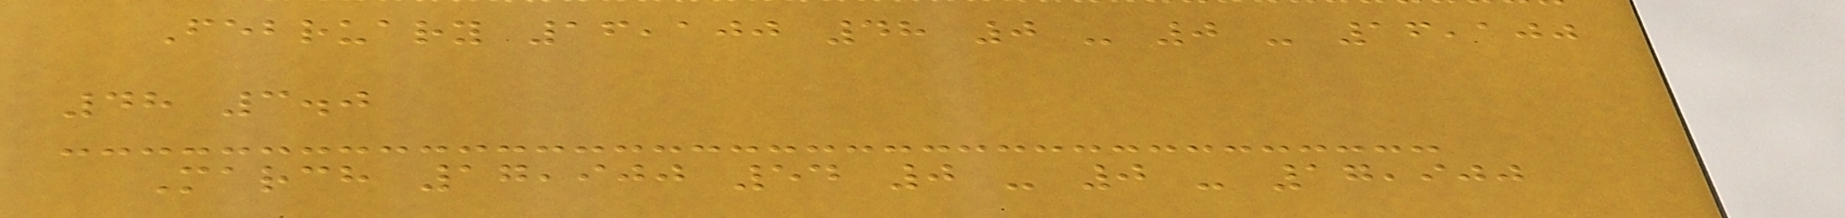February 16,100 48 0 - 0 - 16,100
48 3.0
March 17,900 54 0 - 0 - 17,900
